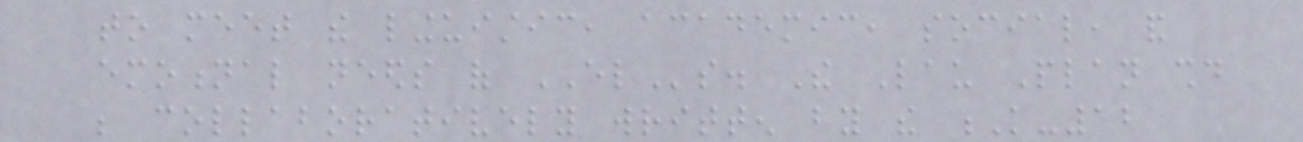to meet the linguistic, academic, social, and
emotional needs of ELs. The Lau Plan should
be collaboratively written by the K-12
